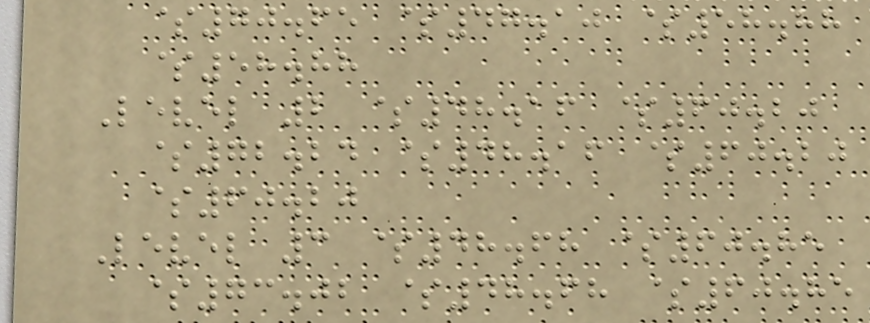$70.65 $47.10 $58.88
$58.88
Level 2 $48.16 $60.20
$72.24 $48.16 $60.20
$60.20
Level 3 $48.68 $60.85
$73.02 $48.68 $60.85
